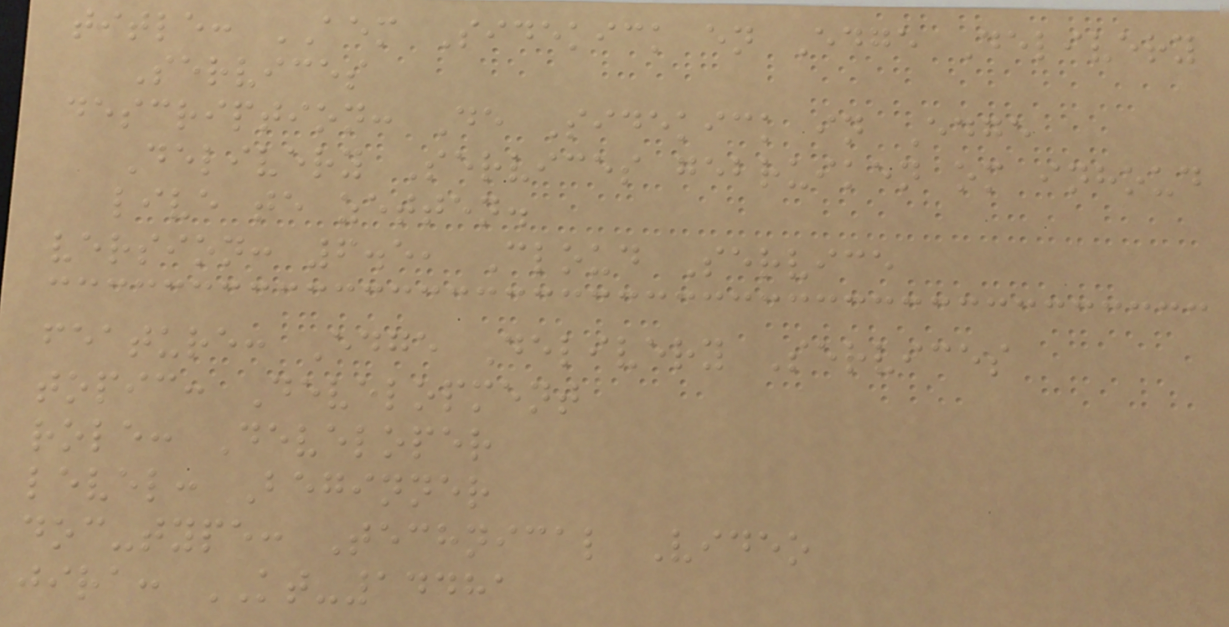title: AEM Sidekick en Edge Delivery
Services
description: De Sidekick in Edge
Delivery Services gebruiken om inhoud
live te zetten.
version: 6.5, Cloud Service
feature: Edge Delivery Services
topic: Development
role: Developer
level: Beginner
doc-type: Technical Video
jira: KT-14481
